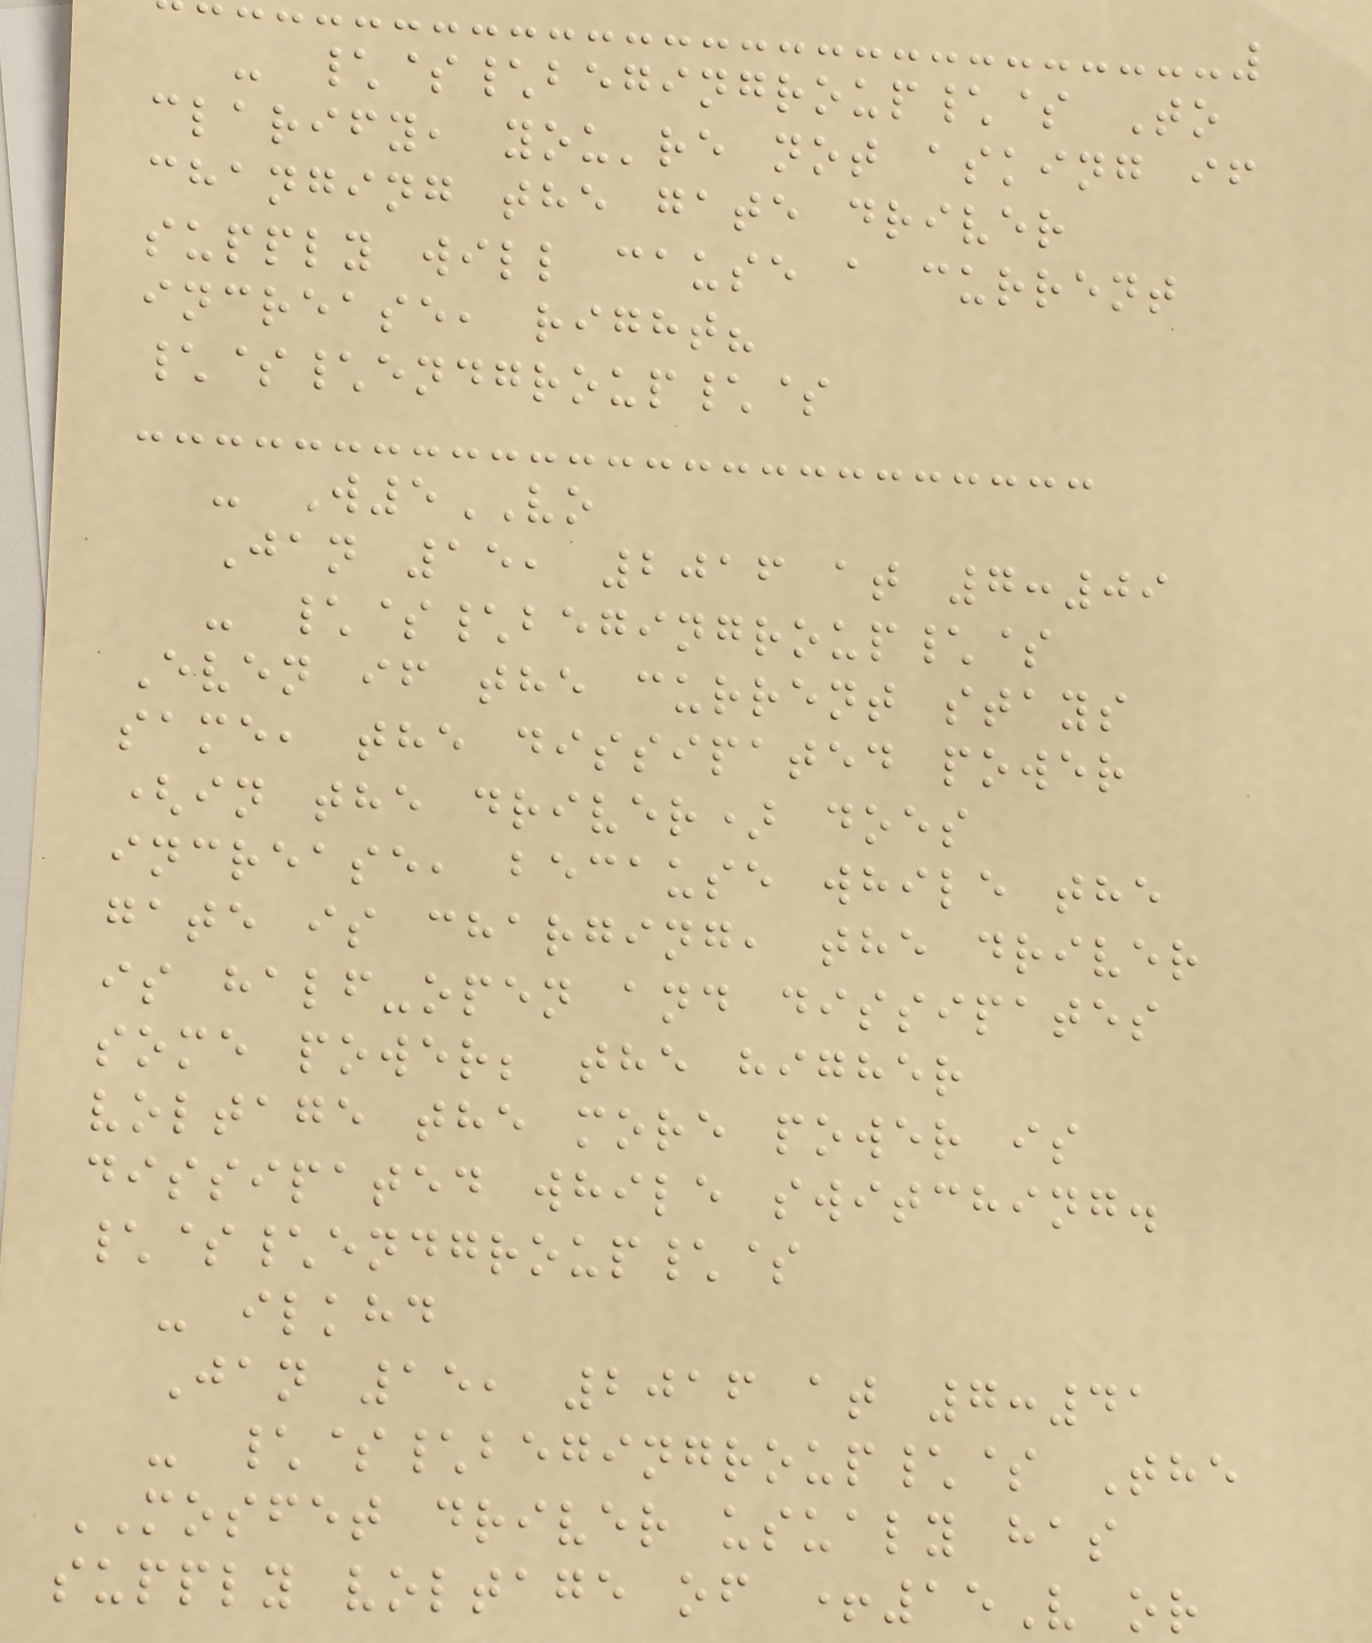- \$\begingroup\$ To
clarify, you're not asking if
changing the gate driver
supply will cause a current
increase, right?
\$\endgroup\$
- W5VO
Jan 15, 2016 at 7:09
- \$\begingroup\$
Even if the current stays
same, the dissipated power
(in the driver) does
increase, because while the
gate is charging, the driver
is half-open and dissipates
some power; the higher
voltage the more power is
dissipated while switching.
\$\endgroup\$
- ilkhd
Jan 15, 2016 at 7:41
- \$\begingroup\$ The
MOSFET driver usualy has
supply voltage of +15V or
